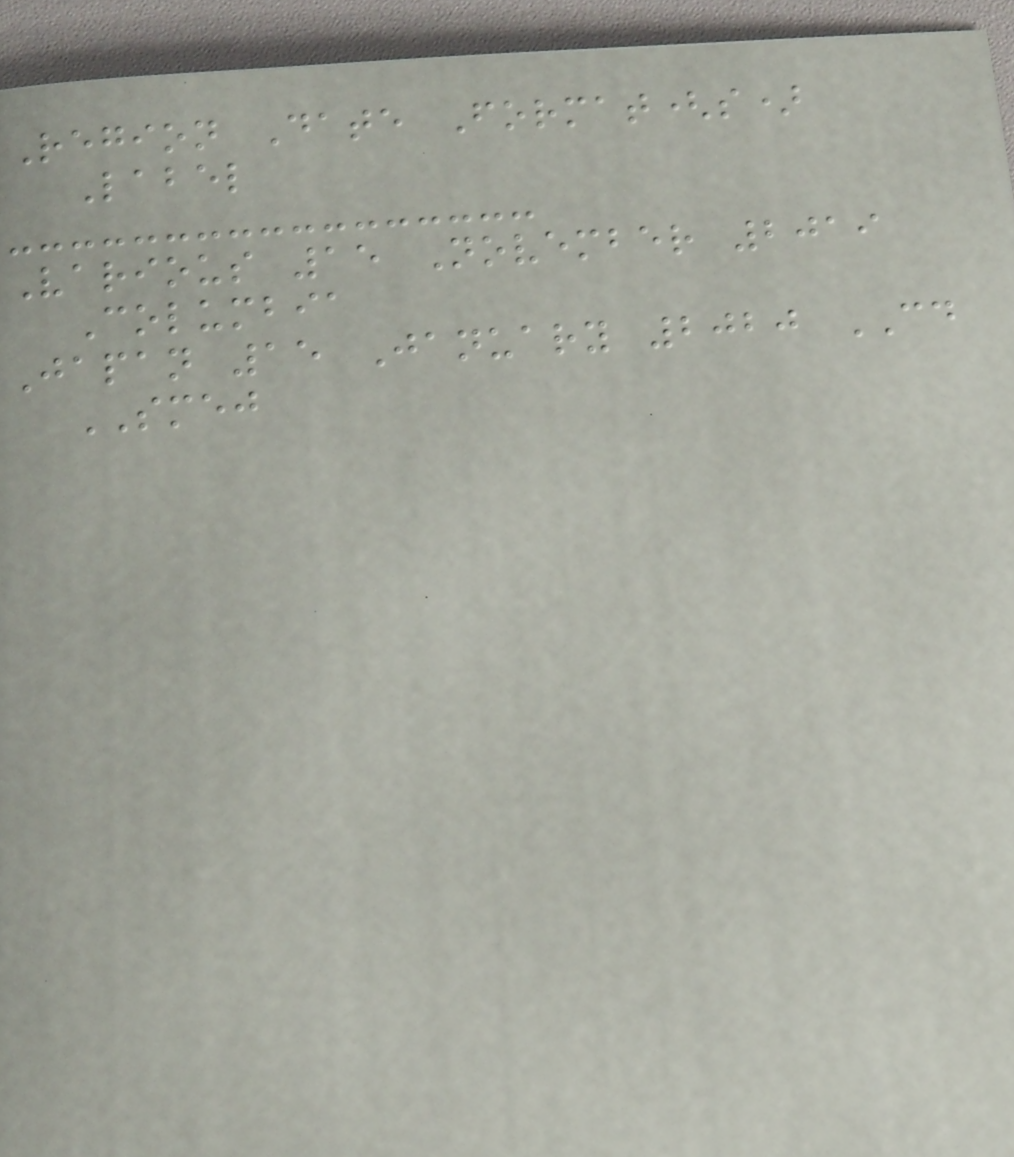Region Date Format(s)
Label
Various 15 November 2019
Columbia
Japan 15 January 2020 CD
SMEJ
